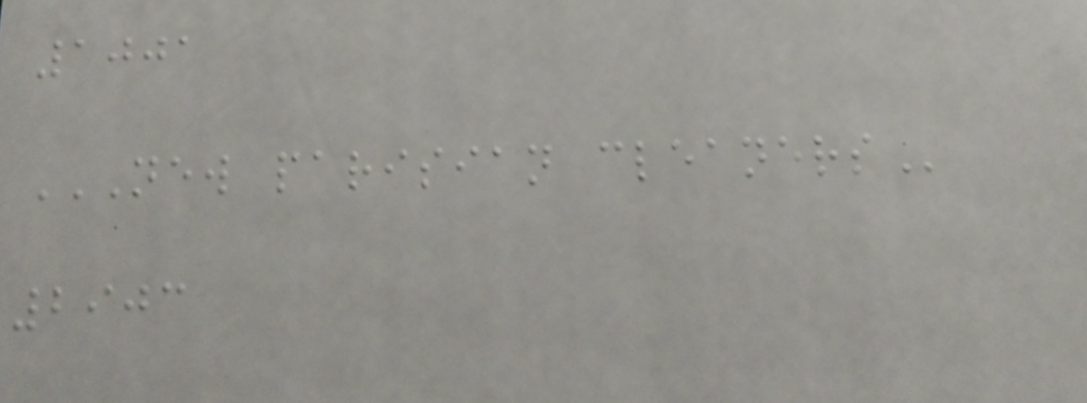1001
NEW PARISIAN CLEANERS
2903
